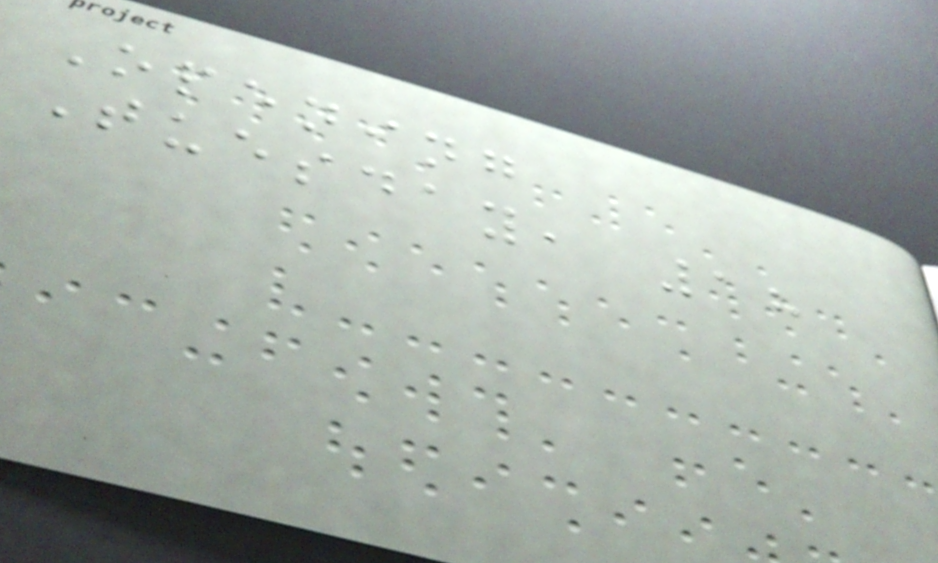Opening
Tuesday, 18
